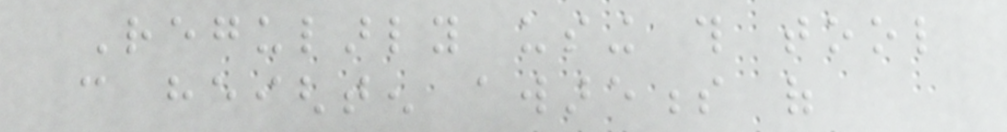Regularly using this tool
can heighten awareness of
